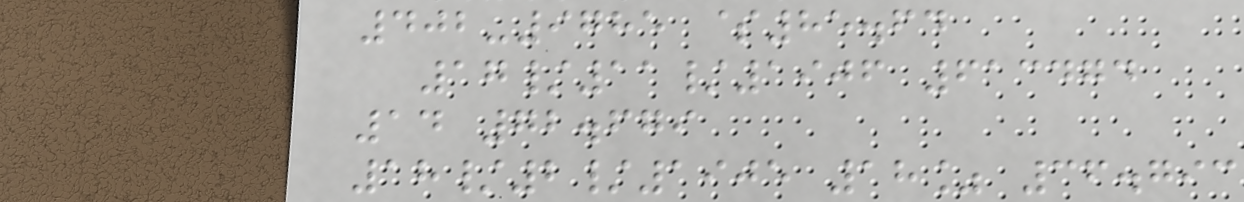402-9785 $85.64
17/11/1906 613474
14 72.679
18/2/1905 18% 36.793
